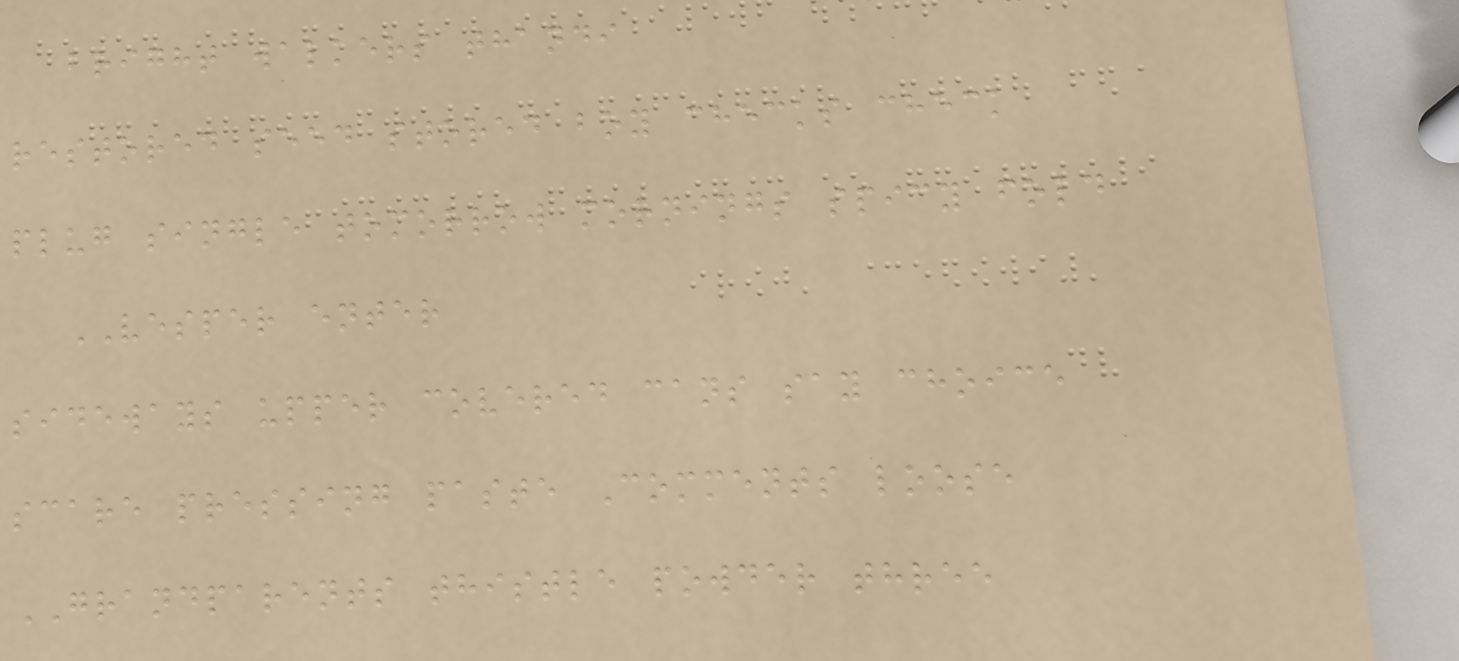bright walkers thandi
restored seed stored boy checks check
plug single tomorrow mornings spicy fold
VESPER enter
sideways upper covered cans say choice
scare pressing paste Comments loose
GRANDPARENTS thistle powder three
